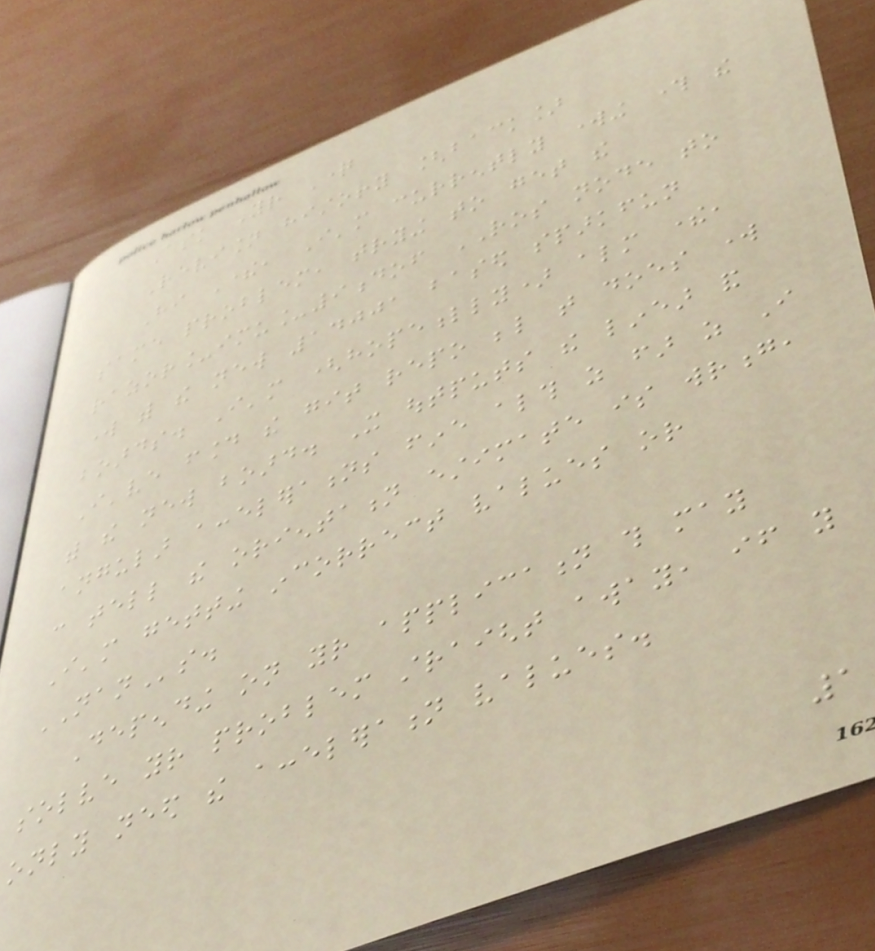Ask Your Question
Revision history [back]
Hi There, I'm currently working through the
same problem, trying to get the
razor_imu_9dof ROS node to
work with the new 14001 based sparkfun
boards. I'm (hopefully) almost there,
I've found the git repo below that does work
with the new board. It outputs the linear and
angular accelerations fine although as far as I
can tell the orientation estimate is wrong,
I'm getting incorrect values or
NANs.
Depending on your application this may
solve your problem straight away, if you
only need the acceleration values.
1
